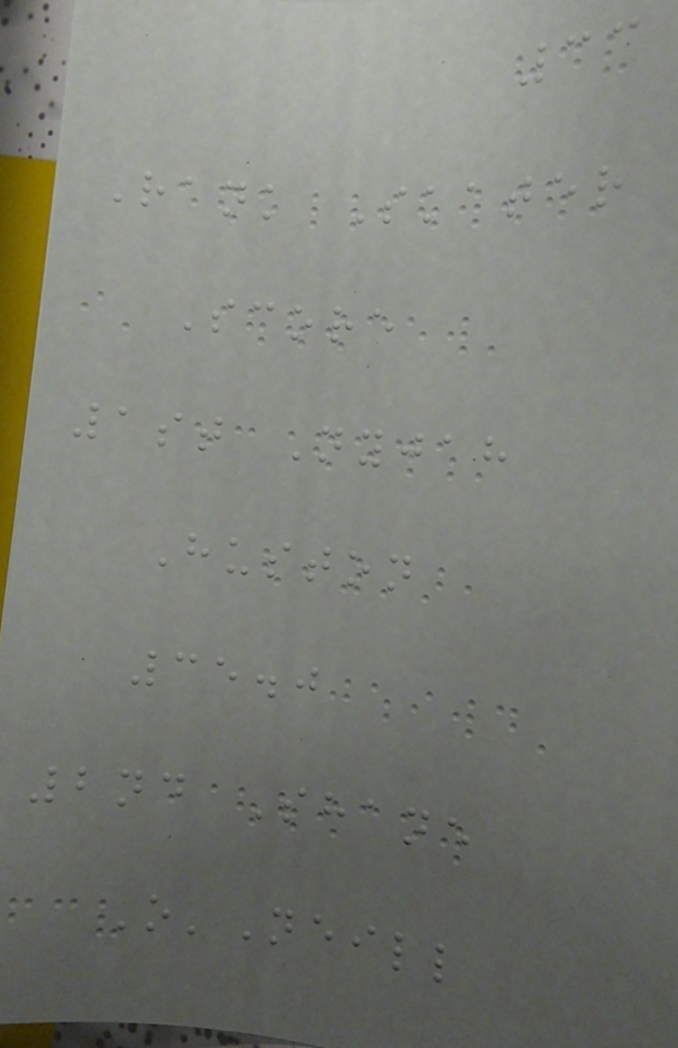33
Rank Skater
Score
1st Nyjah
Huston
35.0
2nd Shane
O'Neill
